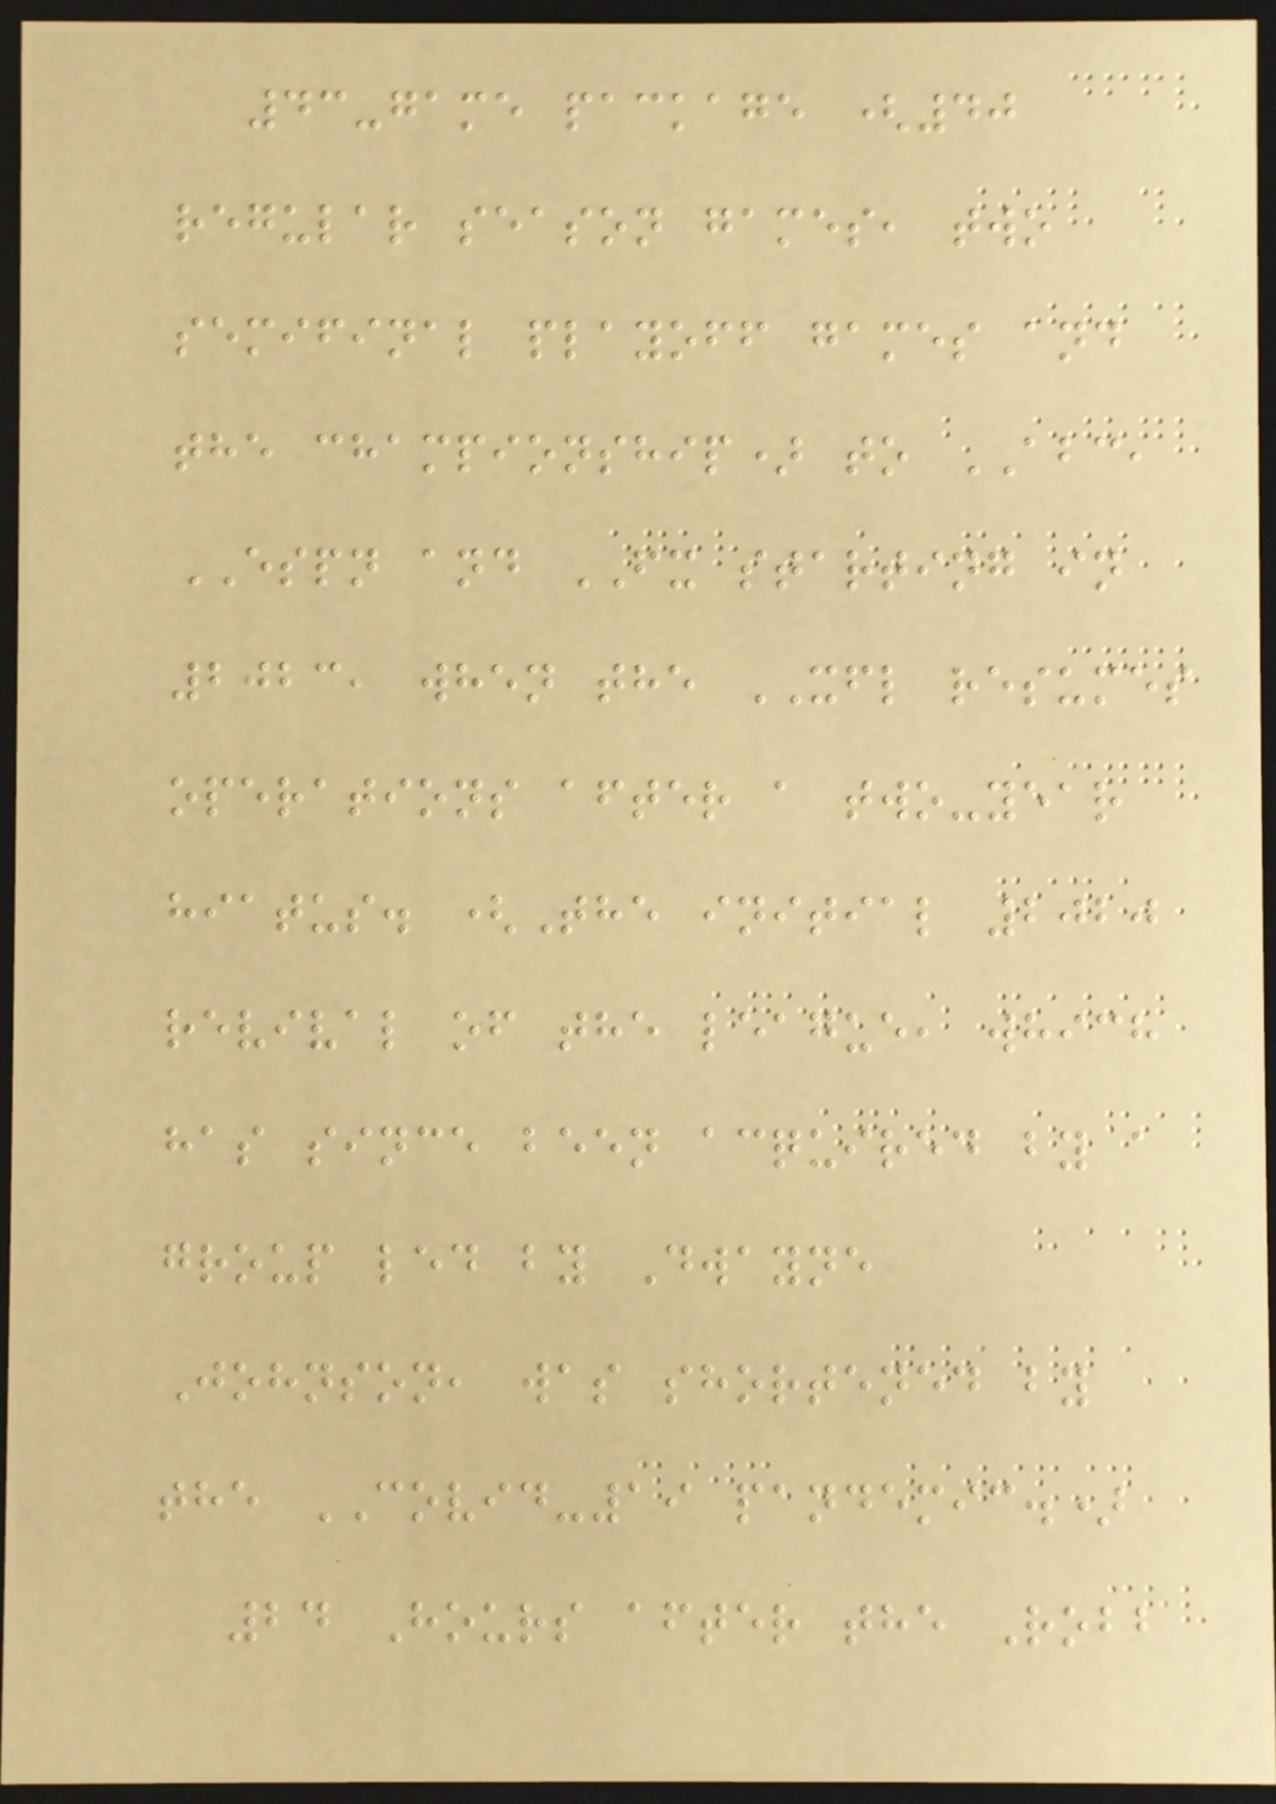43-game package (40
regular season games, two
semifinal playoff games and
the championship) to ABC,
ESPN and FX starting in
2023, when the XFL resumes
operations after a two-year
hiatus. (The initial 2020
revival of the league, which
has since been acquired by a
group led by Dwayne
Johnson, was shortened by
the COVID-19 pandemic.)
24 Hours after the Robb
